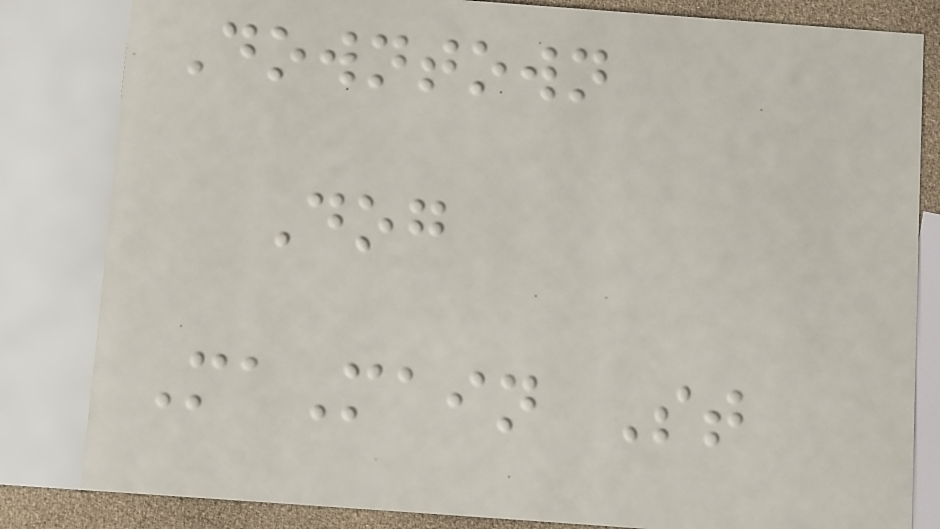Downtown
Dog
MaMain St
